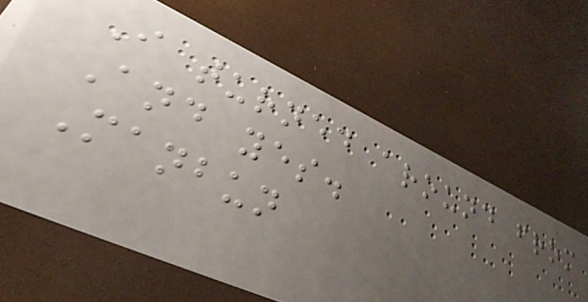I turned around from
And yes.
Manbun
